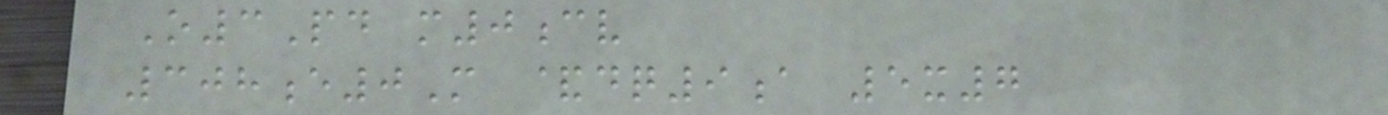O3Pd m0cv
308e0M &dq9a 5x7
